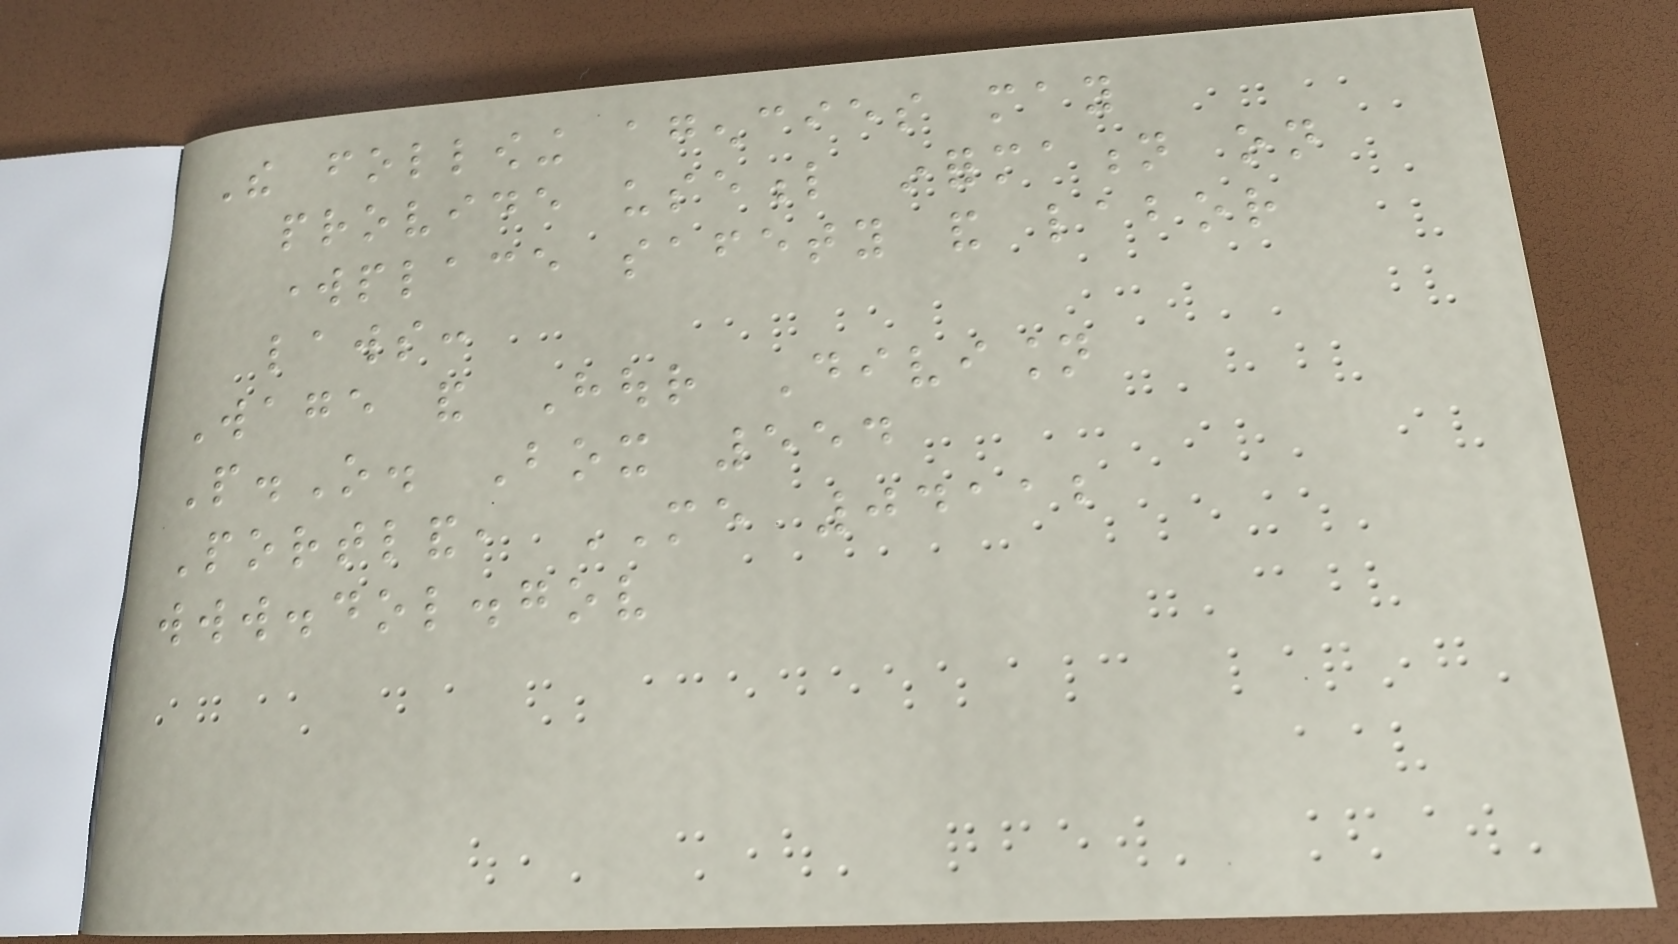The following agencies may
provide useful information on
workplace safety and labor
laws:
Wage and Hour Division
P.O. Box 554
Portland, ME 04112
www.dol.gov
